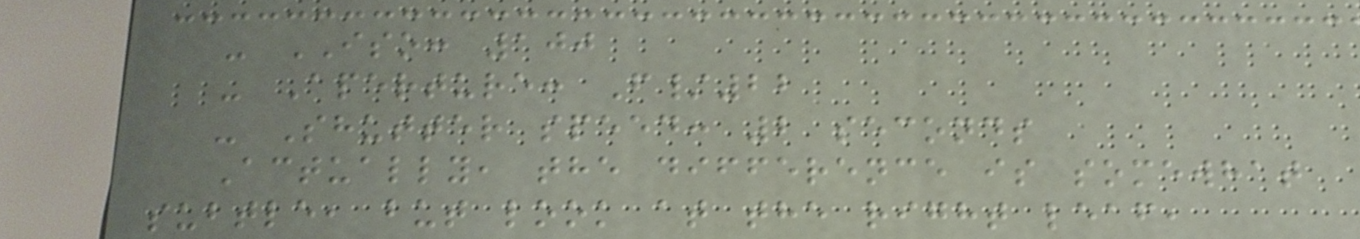- ISO: 100
- Aperture: F/22
- Shutter speed: 2 seconds
Actually, the difference is somewhat
subtle, but look at the right leaf,
